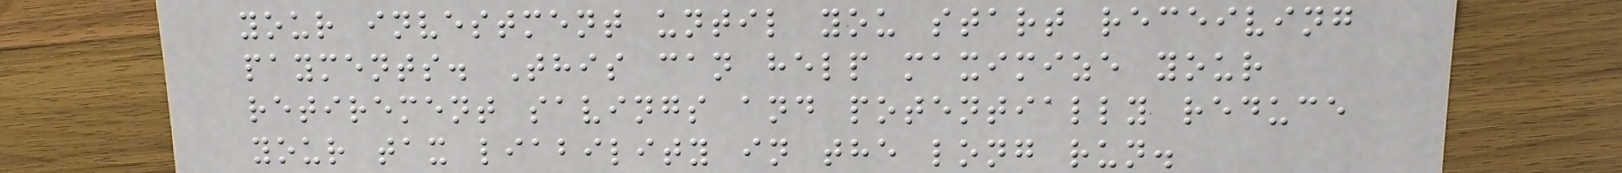your investment until you start receiving
payments. This can help maximize your
retirement savings and potentially reduce
your tax liability in the long run.
